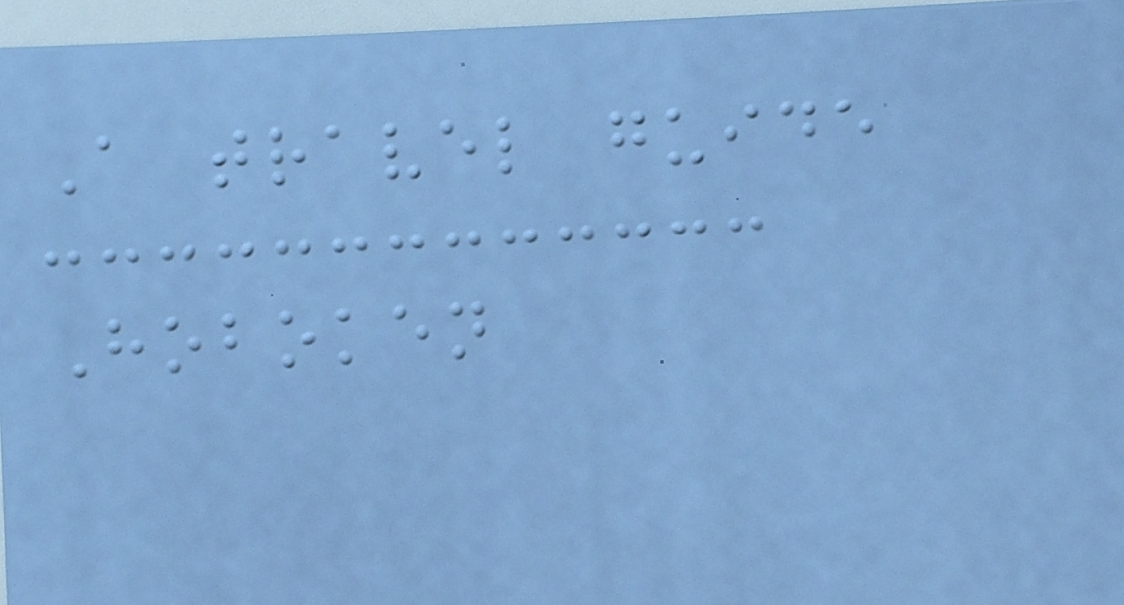A travel guide
Hoboken
